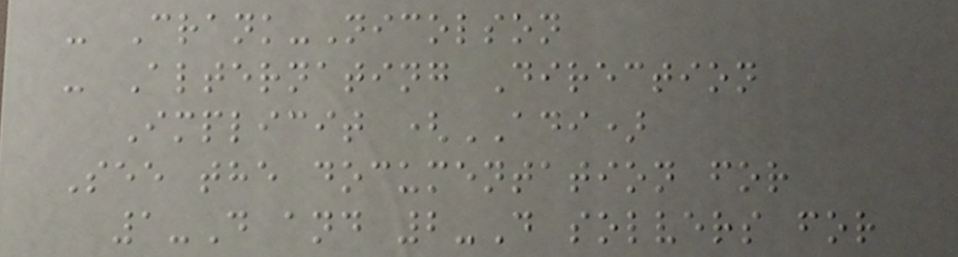- Crank-Nicolson
- Alternating Direction
Implicit (ADI)
See the documentation for
1-D and 2-D solvers for
